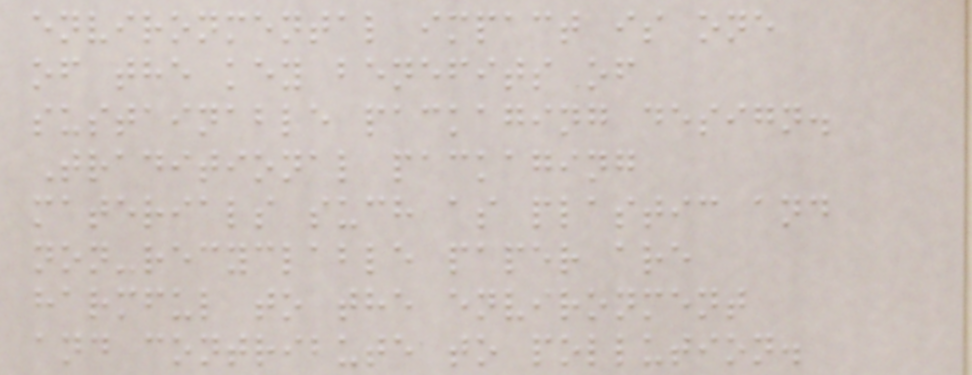environmental impact is one
of the key benefits of
sustainable packaging design.
Traditional packaging
materials such as plastic and
non-recyclable paper are
harmful to the environment
and contribute to pollution.
